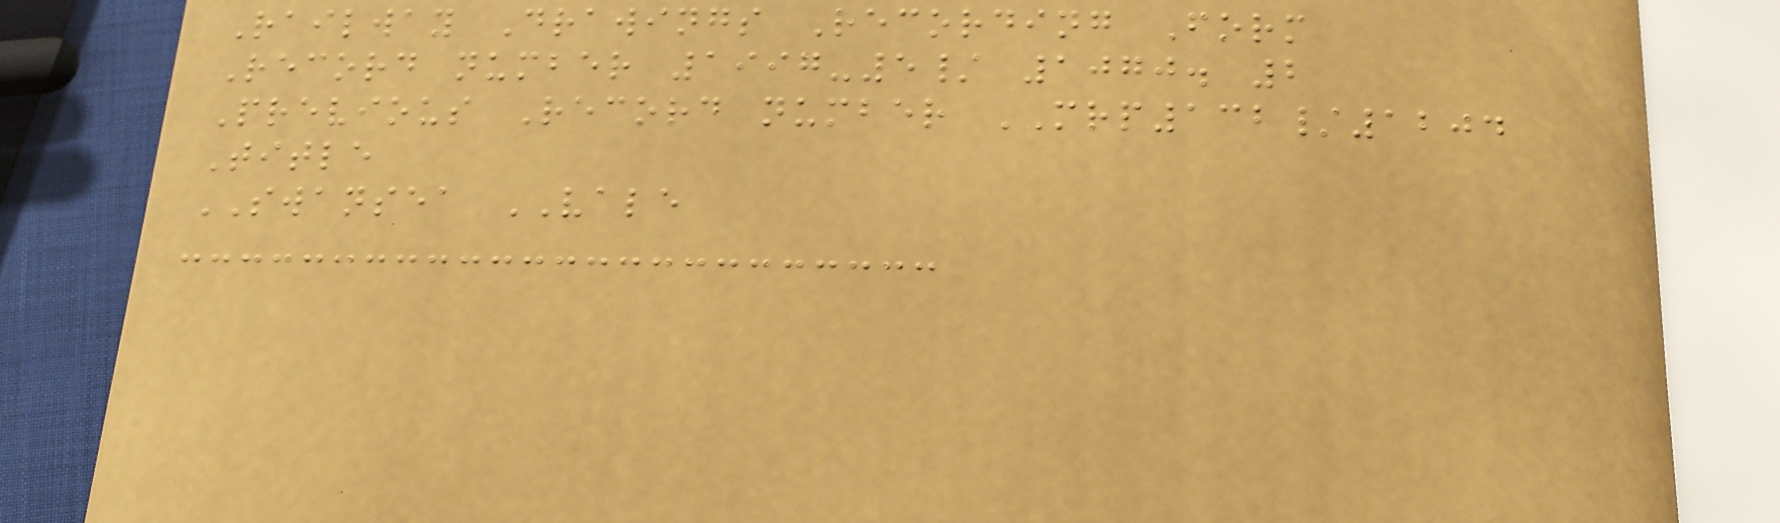Railway Drawings Recording Form
Record number 1997-5/ 1070. 2
Previous Record number MRP132/1204
Title
SWANSEA VALE
